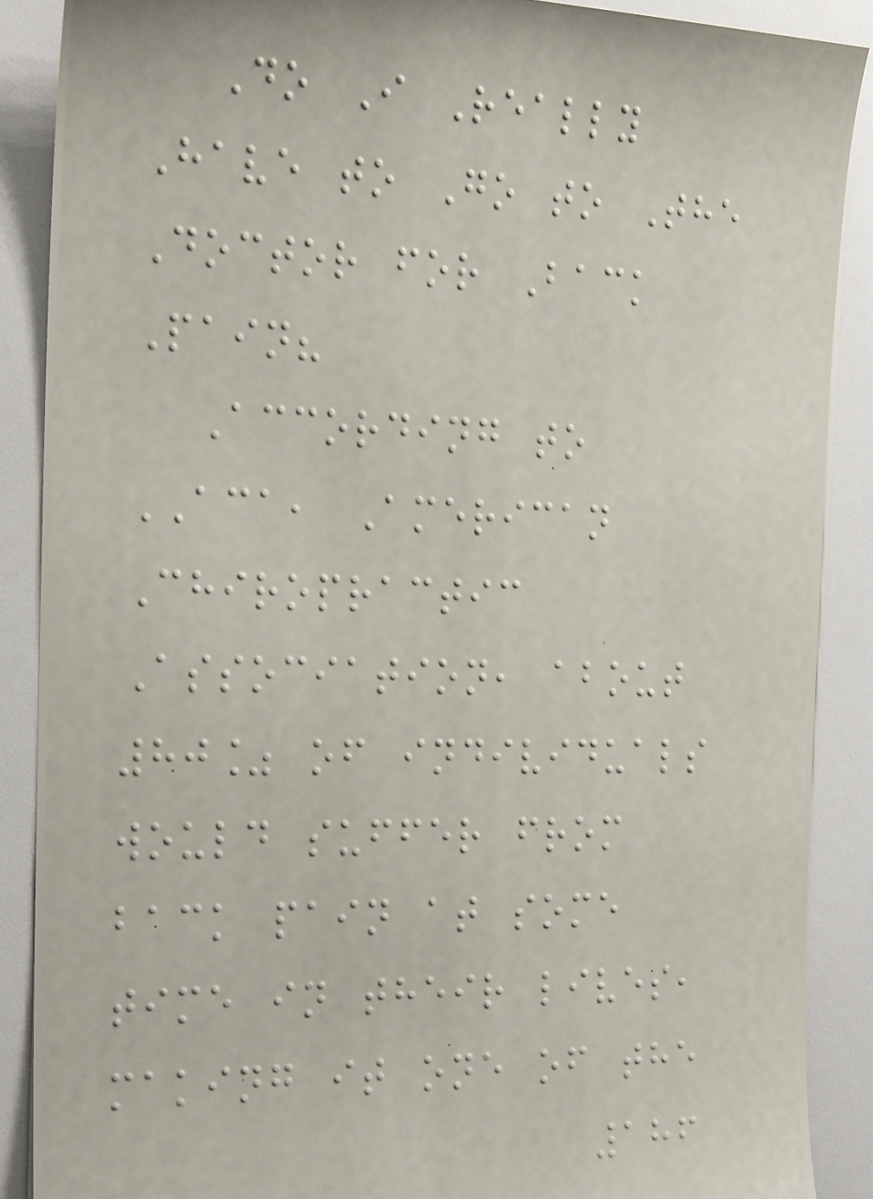Do I Really
Have to Go to The
Doctor for Back
Pain?
According to
ACA, American
Chiropractic
Association, about
80% of individuals
would suffer from
back pain at some
time in their lives,
making it one of the
186
